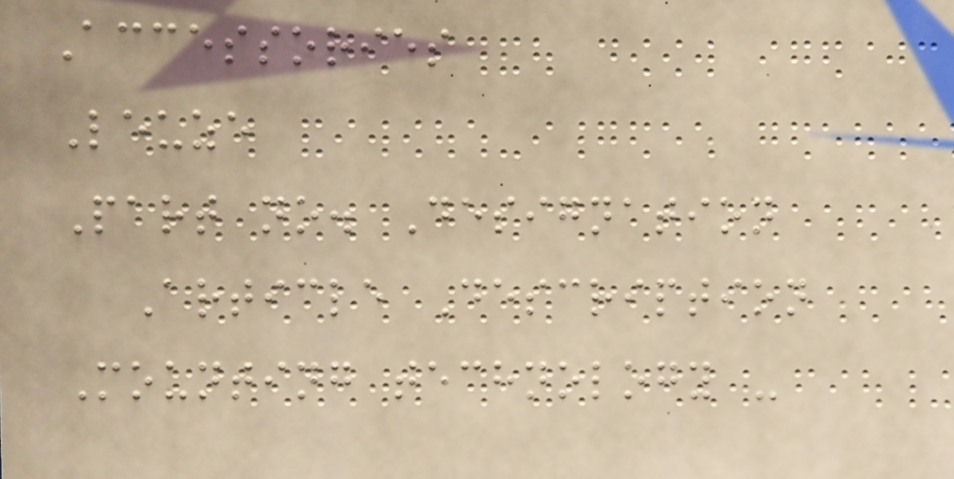Accessories
Leuze
Part no. Designation
Article Description
Mounting technology -
